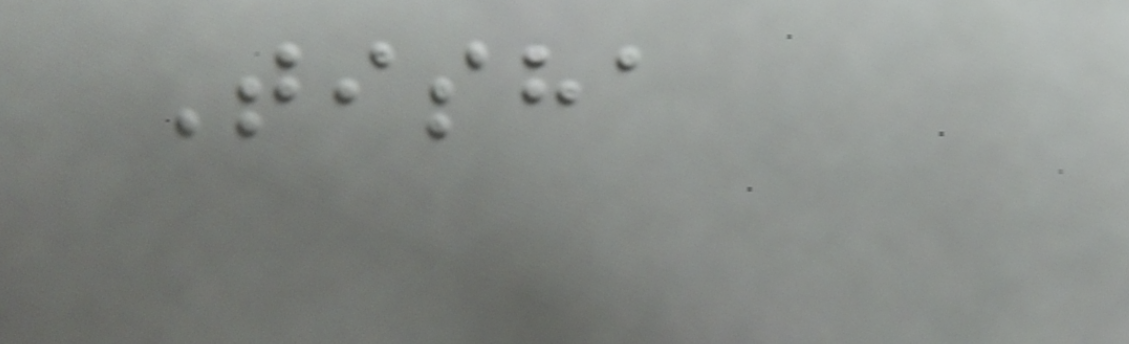Tisha
